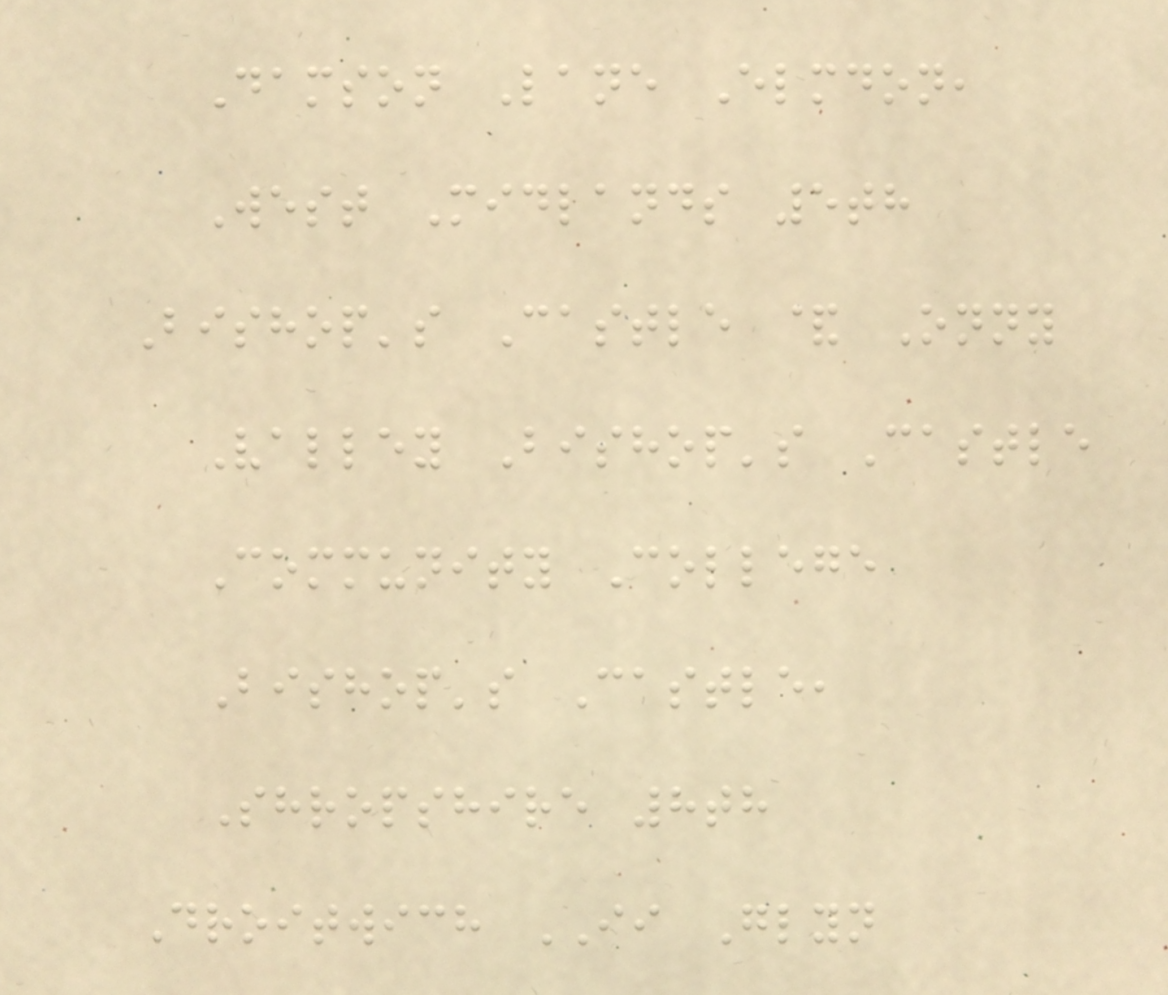Damson Lane Elmdon,
West Midlands 5th
Bishop's Castle & Onny
Valley Bishop's Castle
Community College
Bishop's Castle,
Shropshire 8th
Droitwich II Glyn
